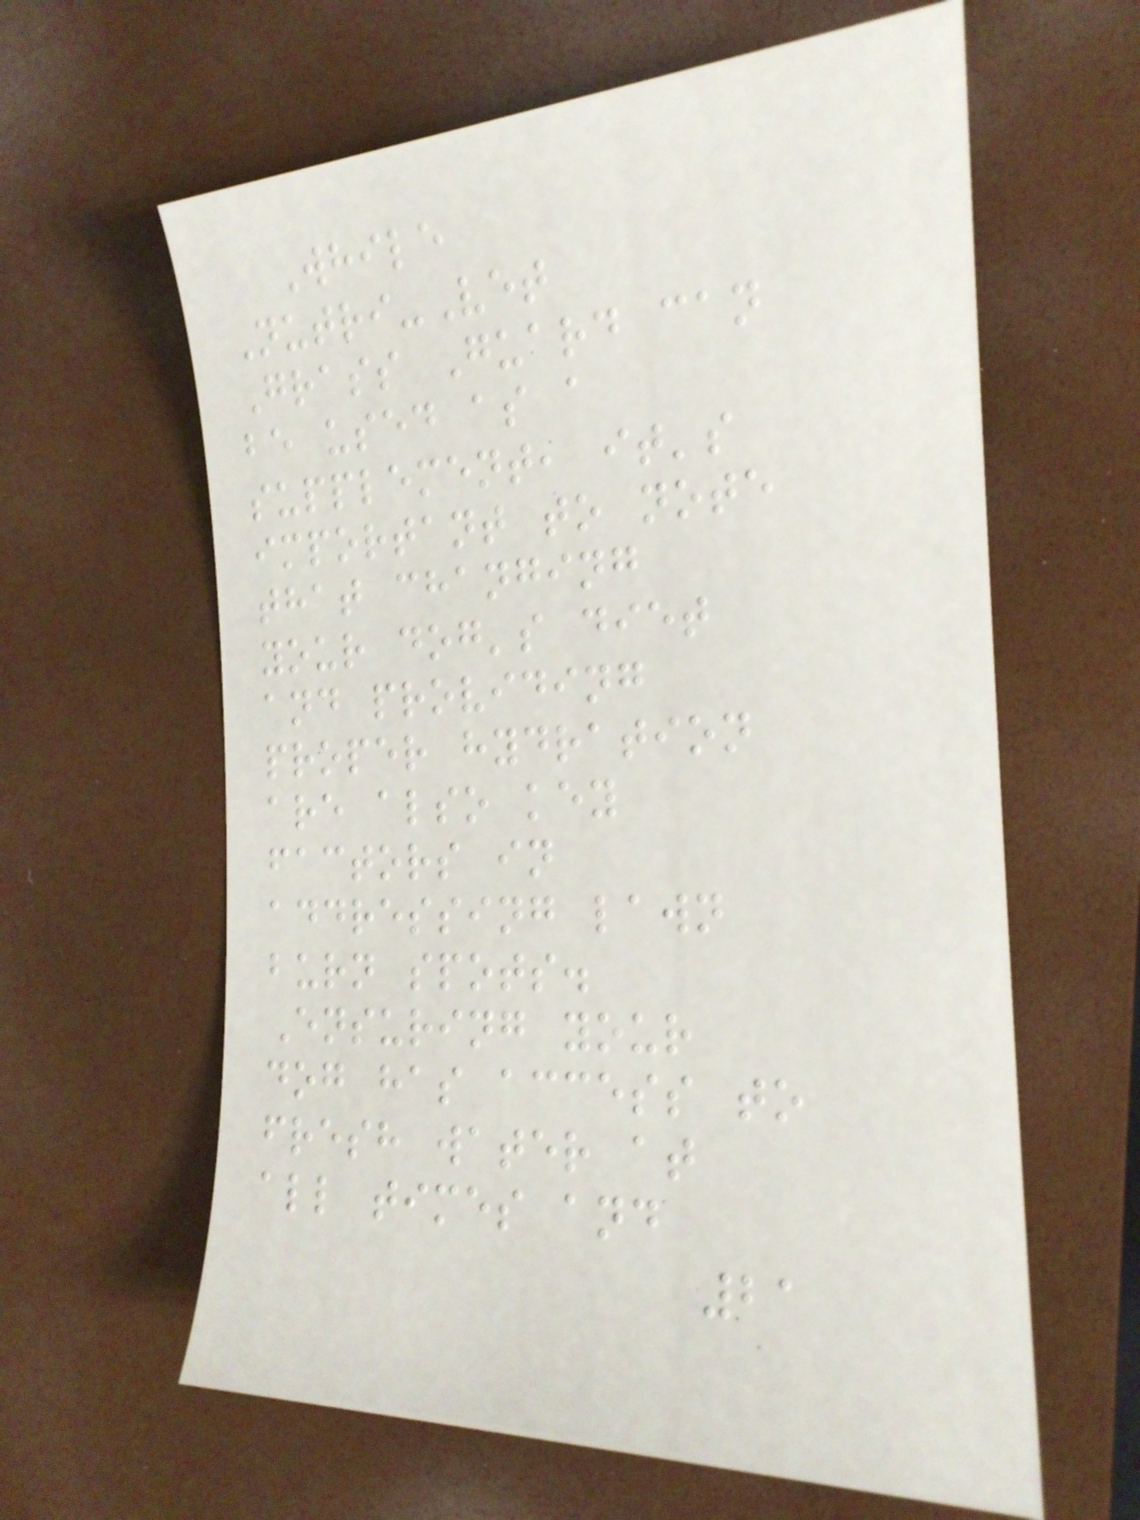While
Nutri-Vet
Grass Guard can
be used as a
supplement, it's
important to note
that changing
your dog's diet
and providing
proper hydration
are also key
factors in
addressing lawn
burn spots.
Ensuring your
dog has access to
fresh water at
all times and
21
